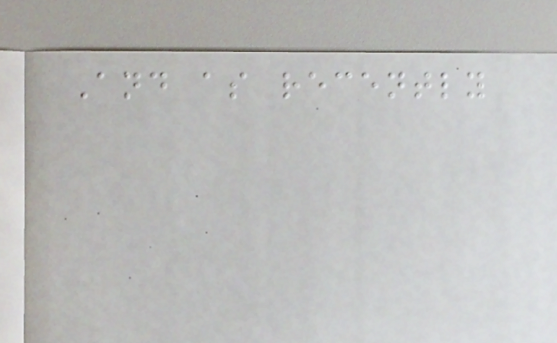And as recently
